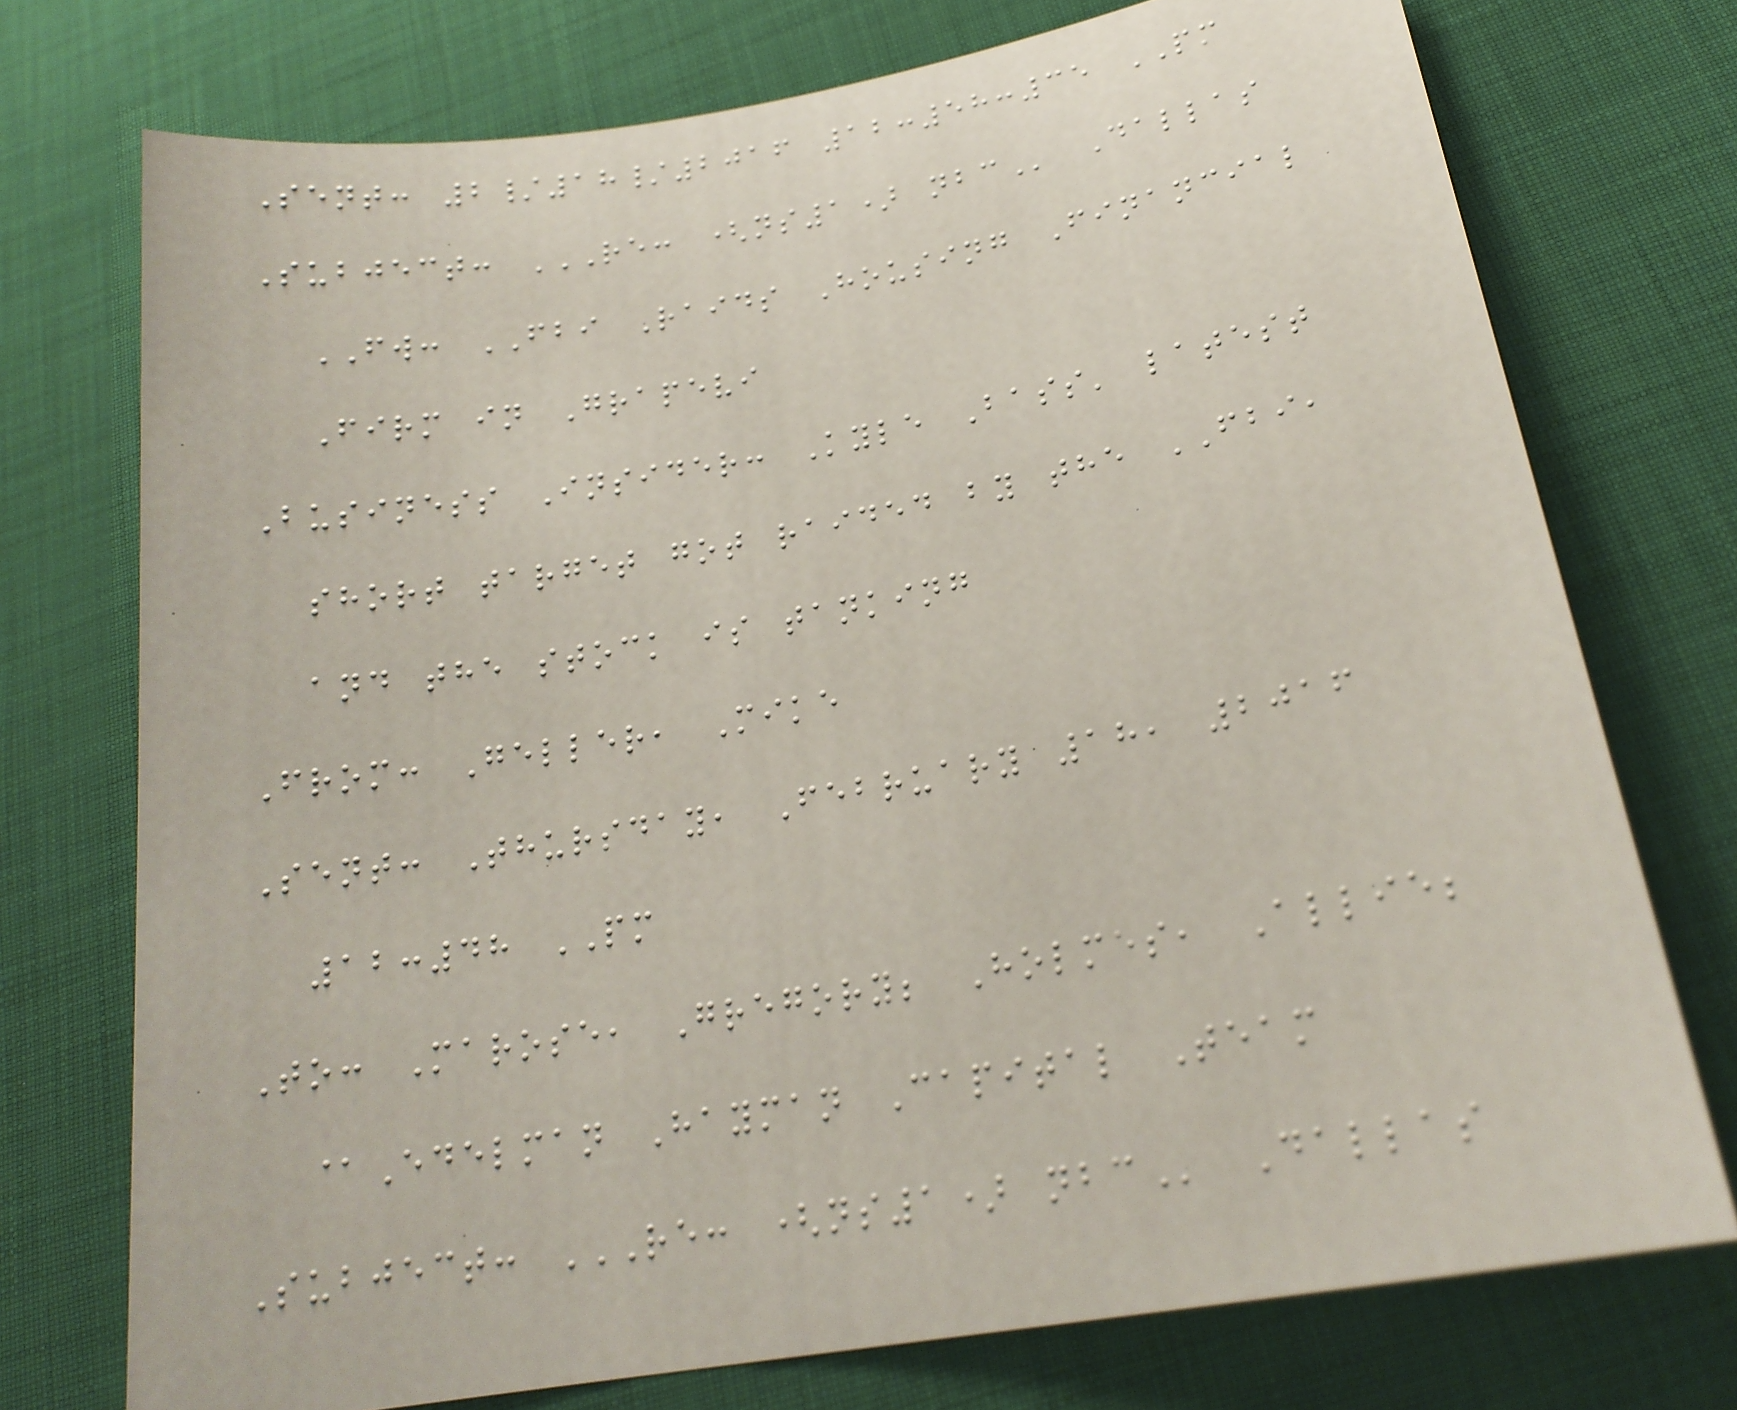Sent: 2/18/2016 12:58:35 PM
Subject: RE: (NS1) NBC Dallas
FW: FBI Raids Housing Financial
Firm in Grapevi
Business Insider: Kyle Bass' latest
short target got raided by the FBI,
and the stock is tanking
From: Geller, Mike
Sent: Thursday, February 18, 2016
12:48 PM
To: Marose, Gregory; Holmes, Allie;
@Edelman Hayman Capital Team
Subject: RE: (NS1) NBC Dallas
